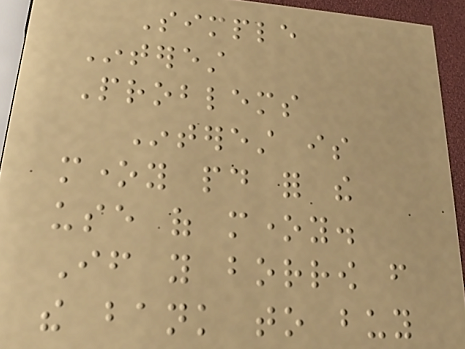Simple
Interest
Problems
Interest is
money paid for the
use of money.
If you borrow from
the bank to buy
